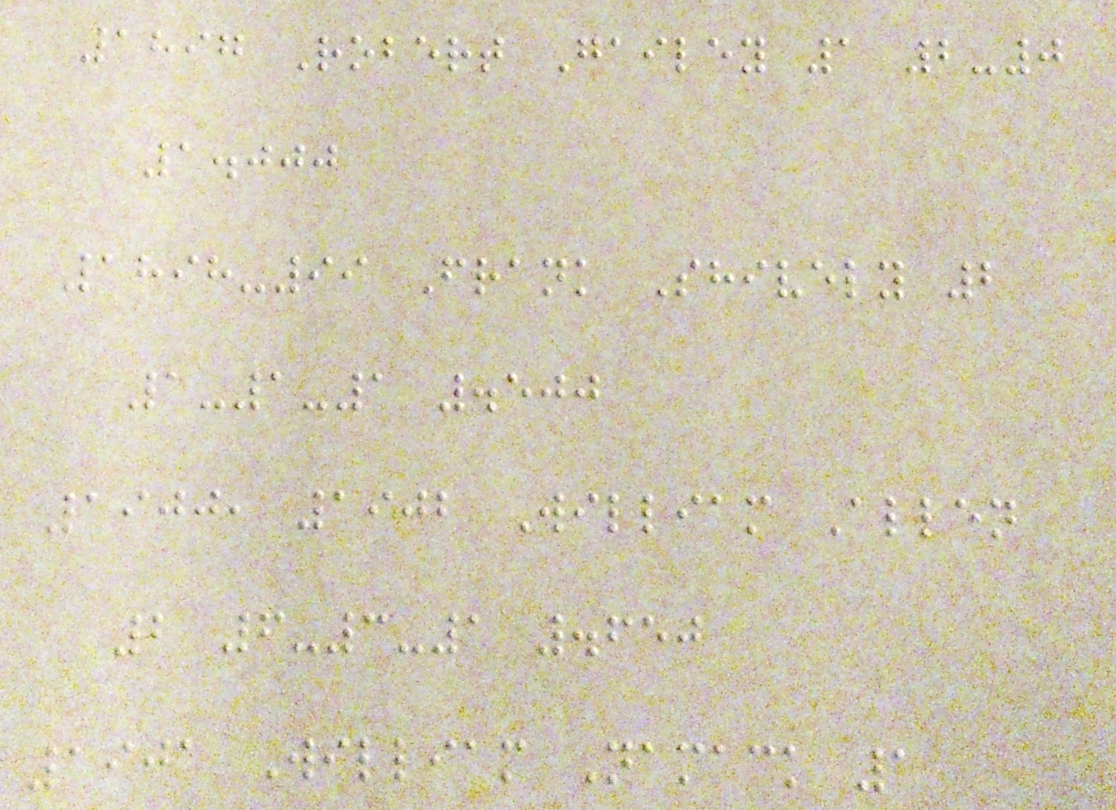1897 Robert Gailey 1 2-0
1.000
1898-99 Frank Shively 2
1-1-1 .500
1900, 1902 William Allen
2 6-3-1 .650
1901 William Namack 1
